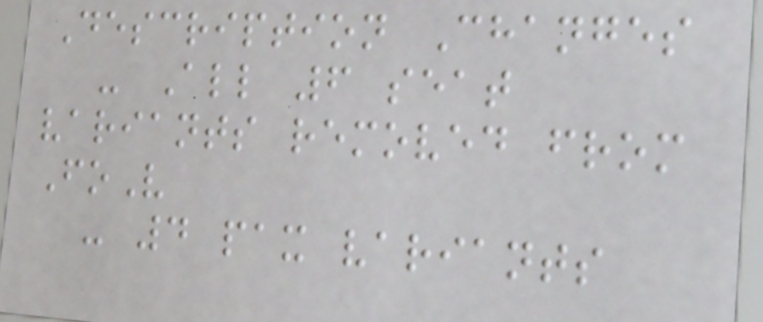Description Changes
- All 6 seat
variants removed from
FoV
- 4 pax variants
